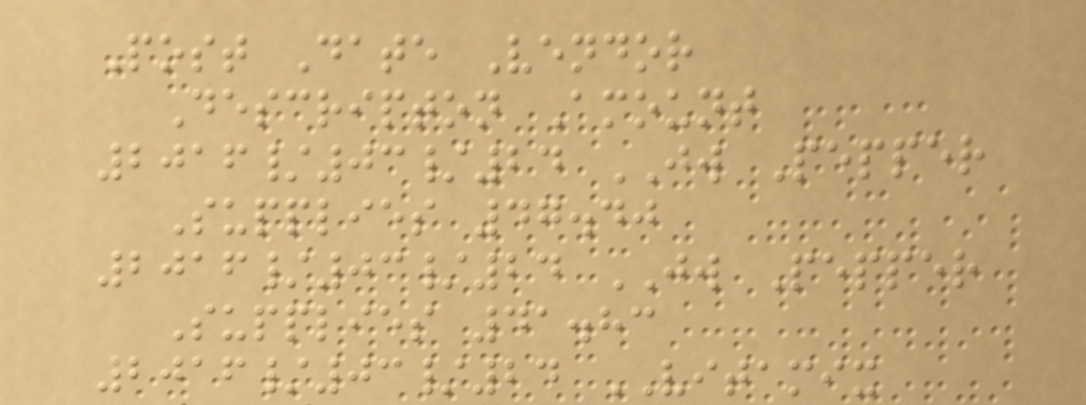Post Date Vendor
Descripton Amount
2016/03/24 JW Pepper
Supplies 47.40
2016/03/24 JW Pepper
Supplies 41.83
2016/03/24 VITAMIX
